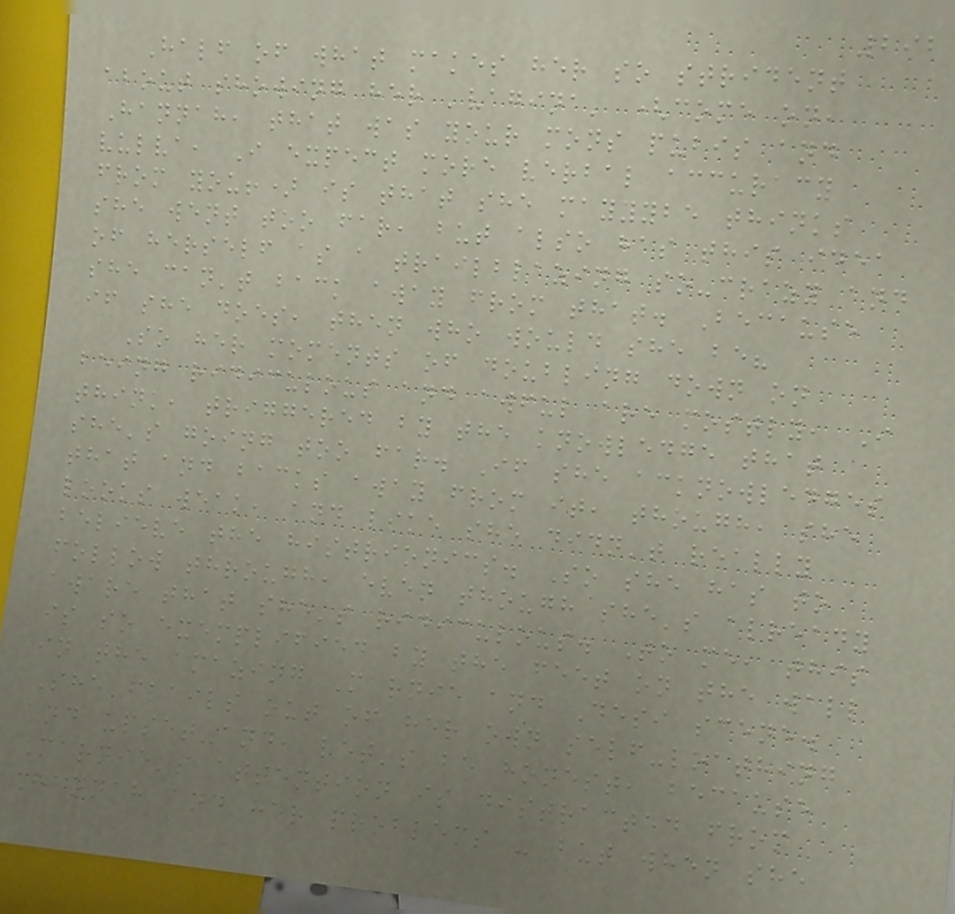292
Half of what makes her so strident
about showing her 'vagina' (come on,
Hannah, that was your mons pubis and
vulva, I expect more verbal accuracy
from you!) is that she mayyybe thinks
she went too far, but also has this idea
of herself as a trailblazing so-crazy and
she can't back away from that. Because
if she does, then who would she be?
So her moments of doubling down on
being ridiculous and awful are mostly, I
think, triggered by the knowledge that
she's going too far. If she acknowledges
that and backs away from it, though, she
looks weak, and like she didn't really
believe the histrionics. So she has to
follow through, even though she's already
aware that she's ridiculous. To me, this
is so exemplified by the feet on the wall
in the amazing Marnie and Desi scene.
She flails out of her own self-loathing
and upset-and, let's be honest, because
Marnie's attention is distracted from
Hannah and her problems - but when she
